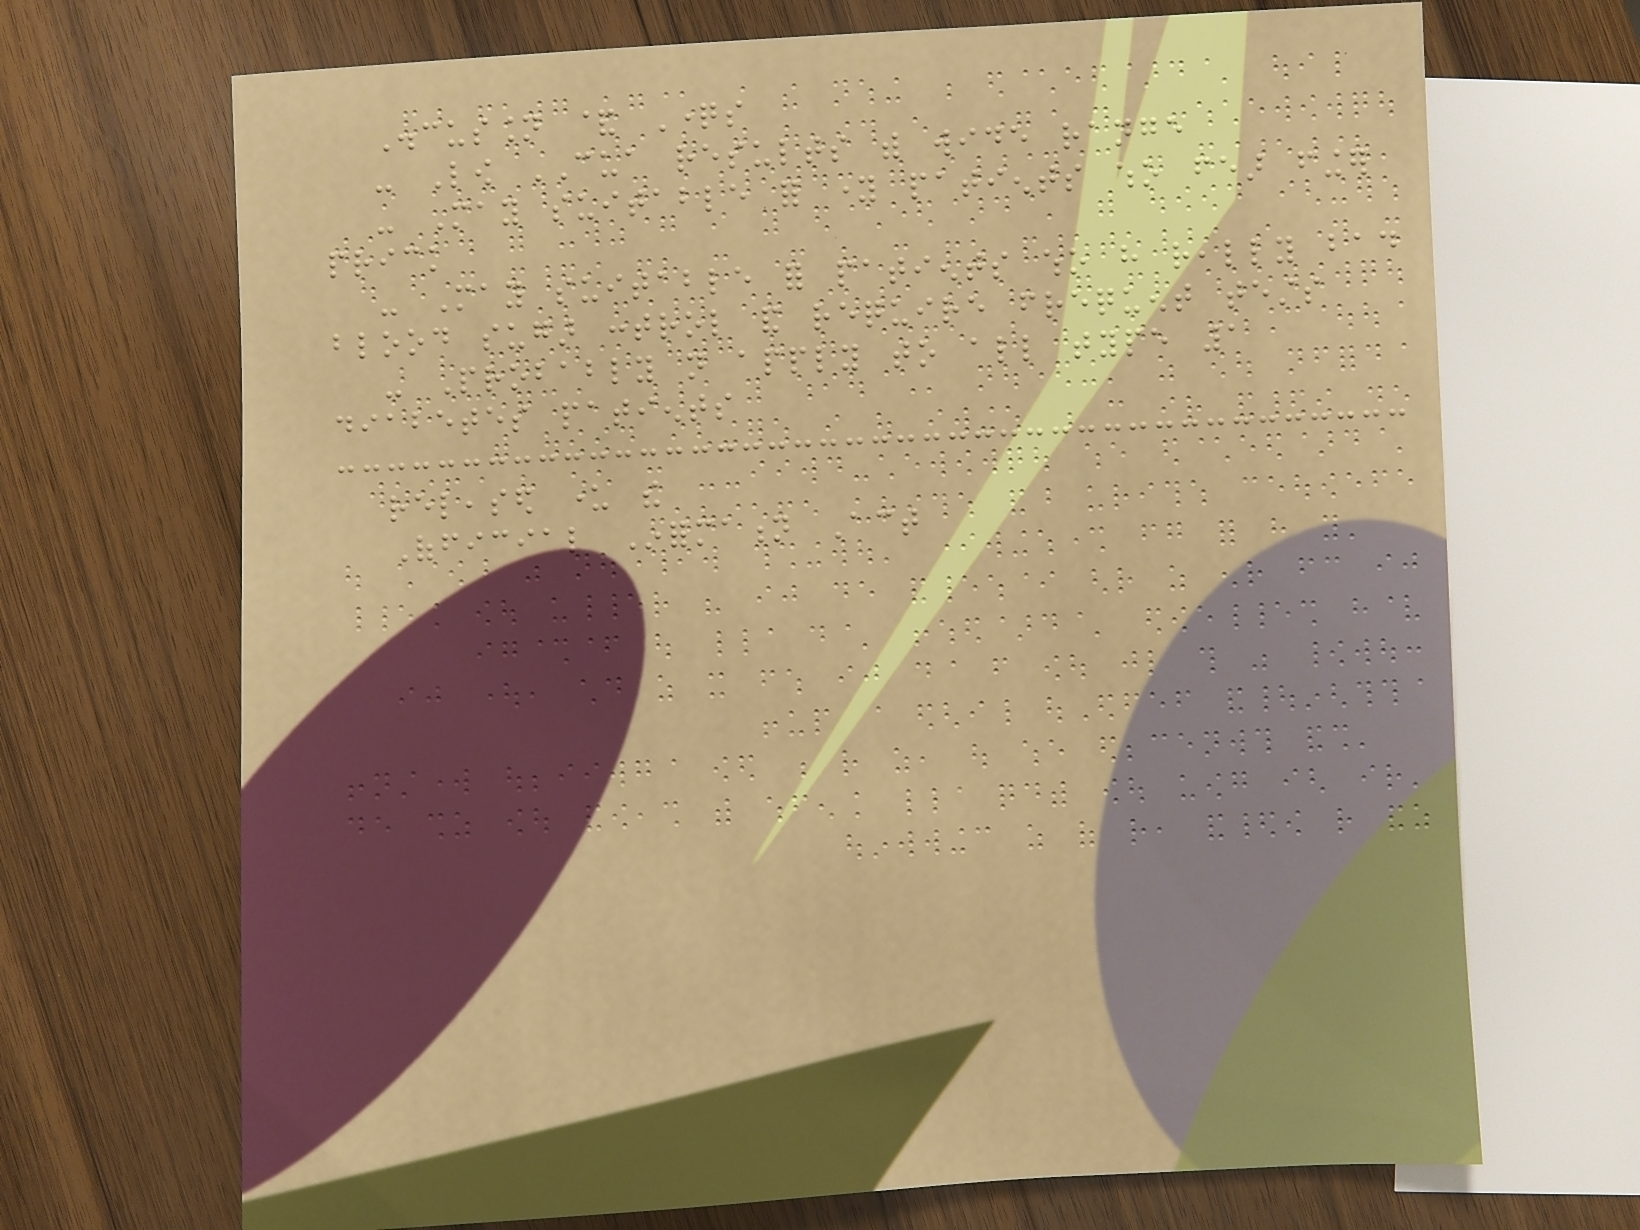Discussion & Questions
- Low CUA results with wide range
- May suitable for young patients who fear finger
prick
- May suitable for patients who have really bad
blood sugar control and require frequent tests
- Probably not apply to all type 1
diabetes patients
released under the
Official Information Act
